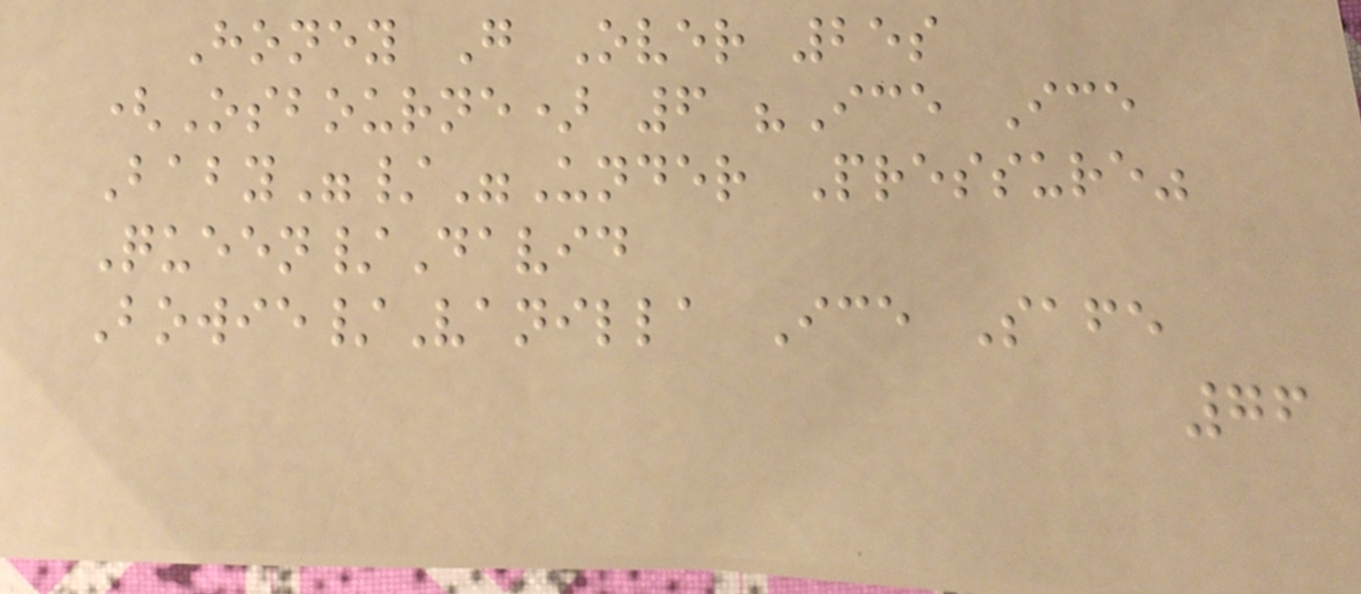Honey G Over 25s
(Osbourne) 6 "Ice Ice
Baby"/"Under Pressure"
Queen/David
Bowie/Vanilla Ice Safe
76
